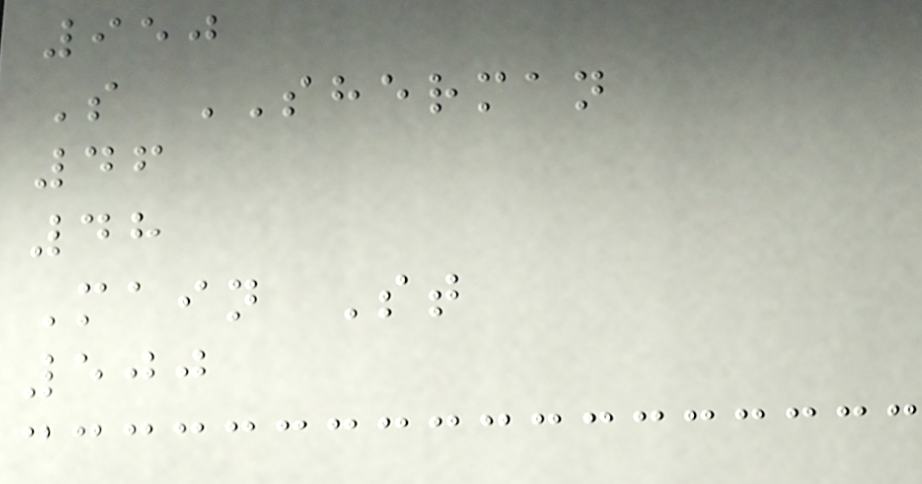950
S SHERMAN
46
48
Main St
500
